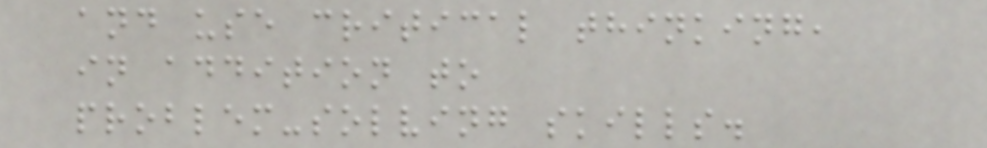and use critical thinking,
in addition to
problem-solving skills.
